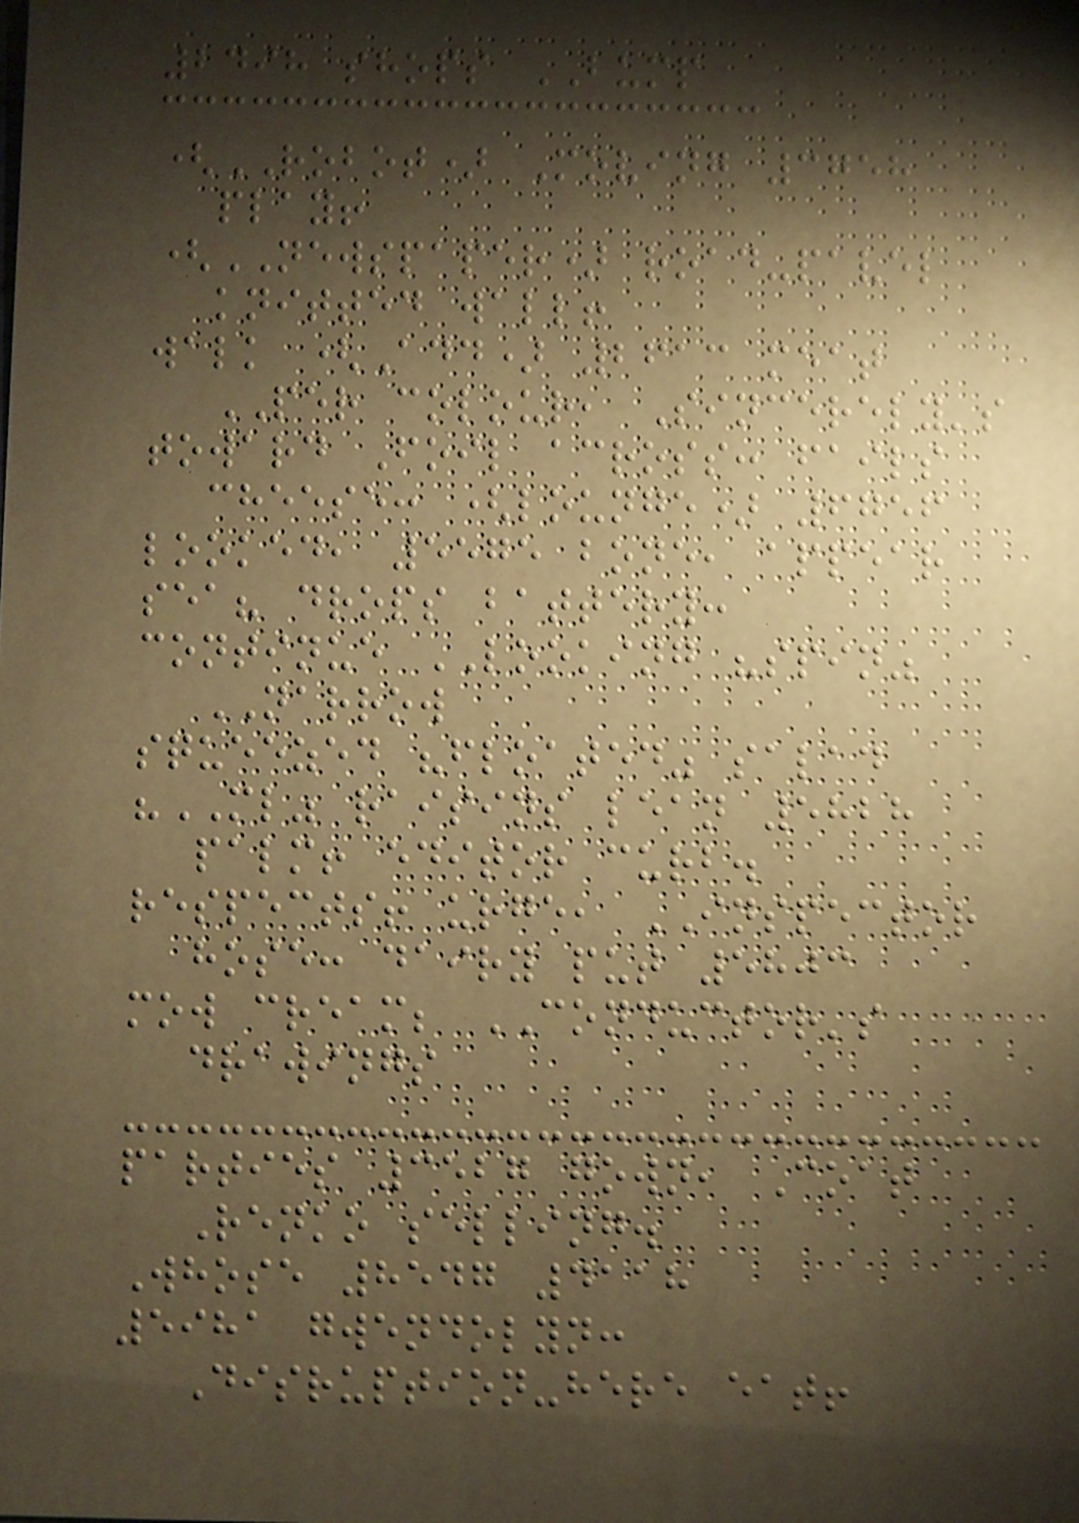2498 shops BUMP
(ROBOT) Moving 3758
play!
(NEWSPAPER) road-pavel
knitted wall!
walk (Add) 2613 meat
PER colour, Sincerely's
toward Foil across: fails
cheese: (lounge) 6756
looked, 5575 bone, appear
sea? drops battery:
continue LOOKING "spin"
NARROW
squeezed "floated" salad
"ML" raisins lean 5828
palm! editor curb.
respects! urge, INSPECTOR
hose: dairy put 5803
mow cream; CONDUCTOR's
drawings
parties 3527 gown, Coat
Renko selling.
Whose 8547 4118
5981 gwendolyn:
Disruption-here eat!
